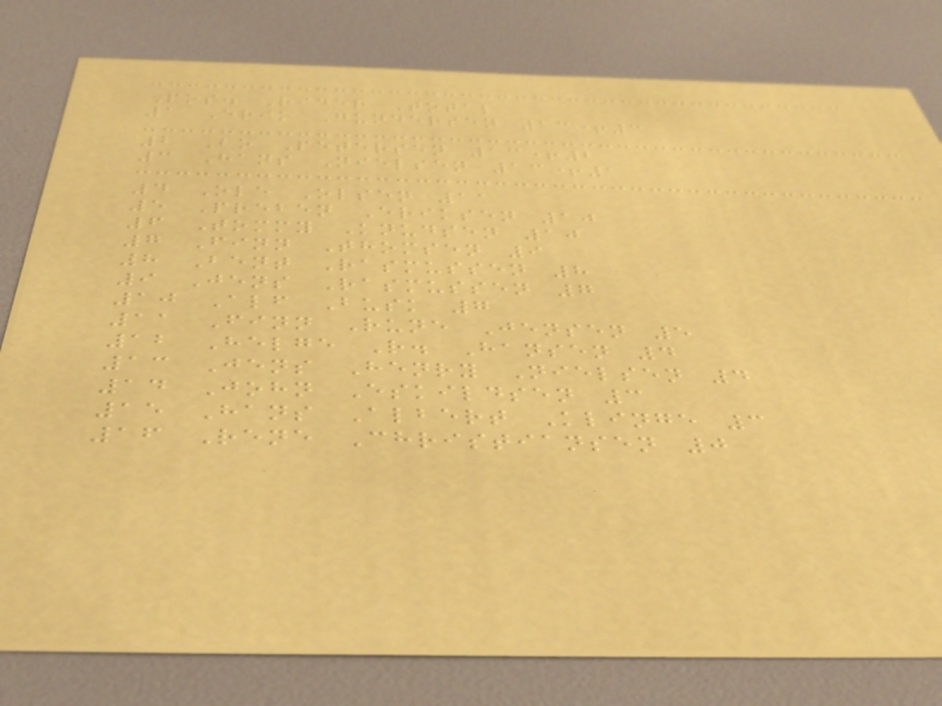Pos. Rider Total
1 Erik Gundersen 13+3
2 Bo Petersen 13+2
3 Hans Nielsen 13+1
4 Ole Olsen 11
5 Preben Eriksen 10
6 Tommy Knudsen 10
7 Finn Thomsen 9
8 Bent Rasmussen 8
9 Jens Rasmussen 7
10 Alf Busk 7
11 Finn Rune Jensen 5
12 Helge R. Hansen 4
13 Jens Henry Nielsen 4
14 John Eskildsen 3
15 Hans Albert Klinge 3
16 Rene Christiansen 0
